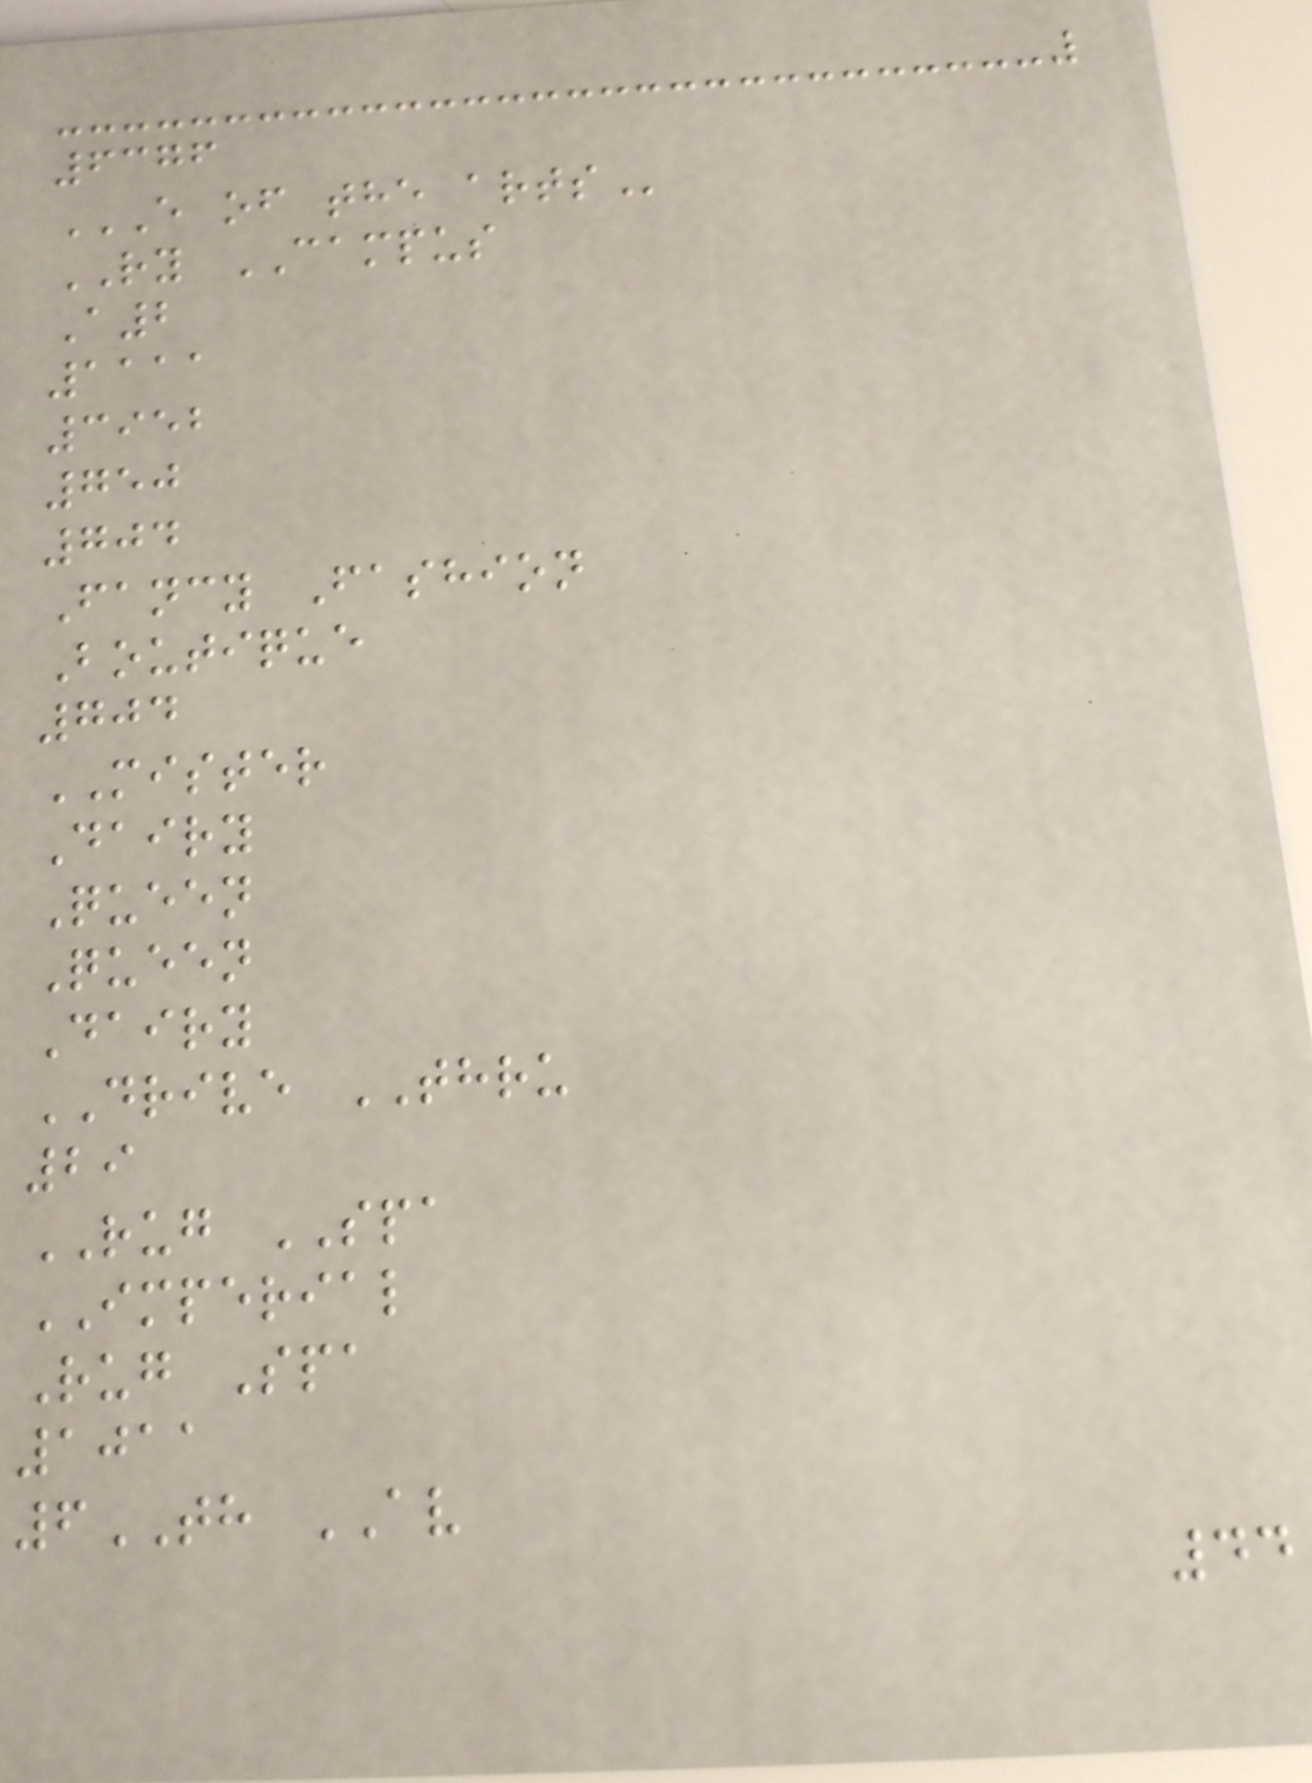6376
E OF THE ARTS
RY CAMPUS
A2
1111
3952
750
704
Fancy Fashion
Boutique
704
MISTER
Dairy
Queen
Queen
Dairy
DRIVE THRU
29
RUG SPA
IMPERIAL
Rug Spa
1011
6TH AV
44
